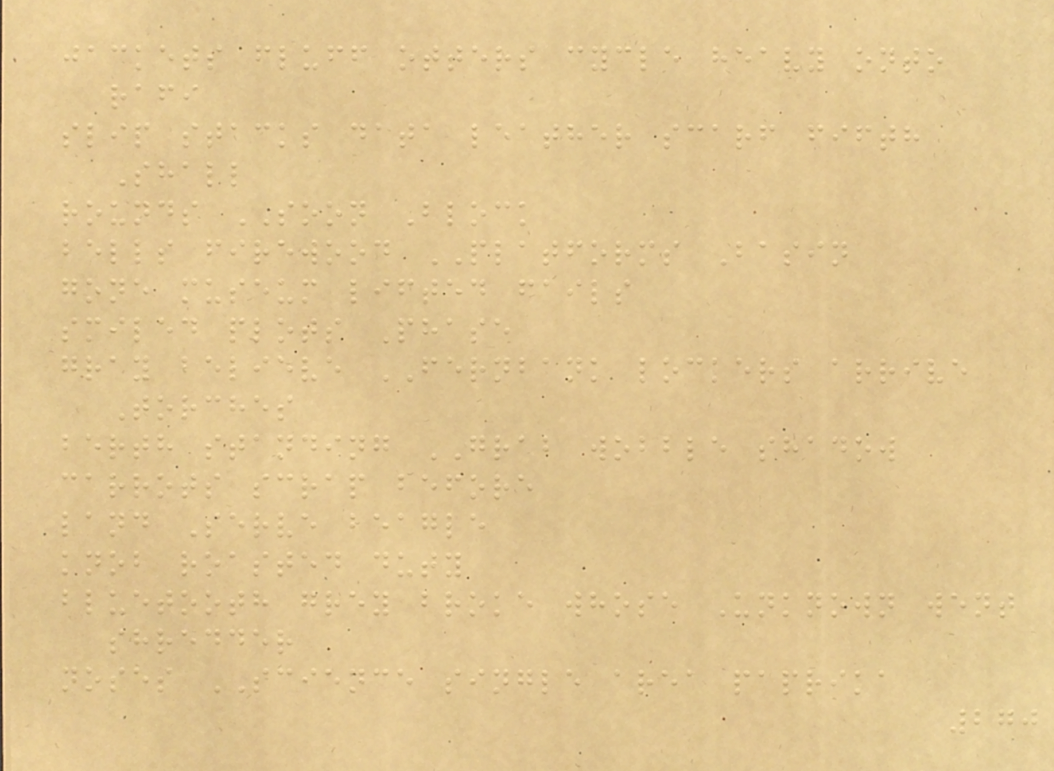jackets fluff otters cycle heavy onto
rafi
slip stacks data leather scarf fifth
Shall
rounds SOON Block
bells firewood PLATFORMS Basin
gone museum lifted fails
smiled plots Phase
gray believe FERNBANK lockers arrive
Torches
berth standing GRAB wobble shadow
carrots scrap before
land Serve beagle
knob roasted duty
bluetooth grey broke whose Unknown went
shredder
noses SCIENCE single area paprika
270
